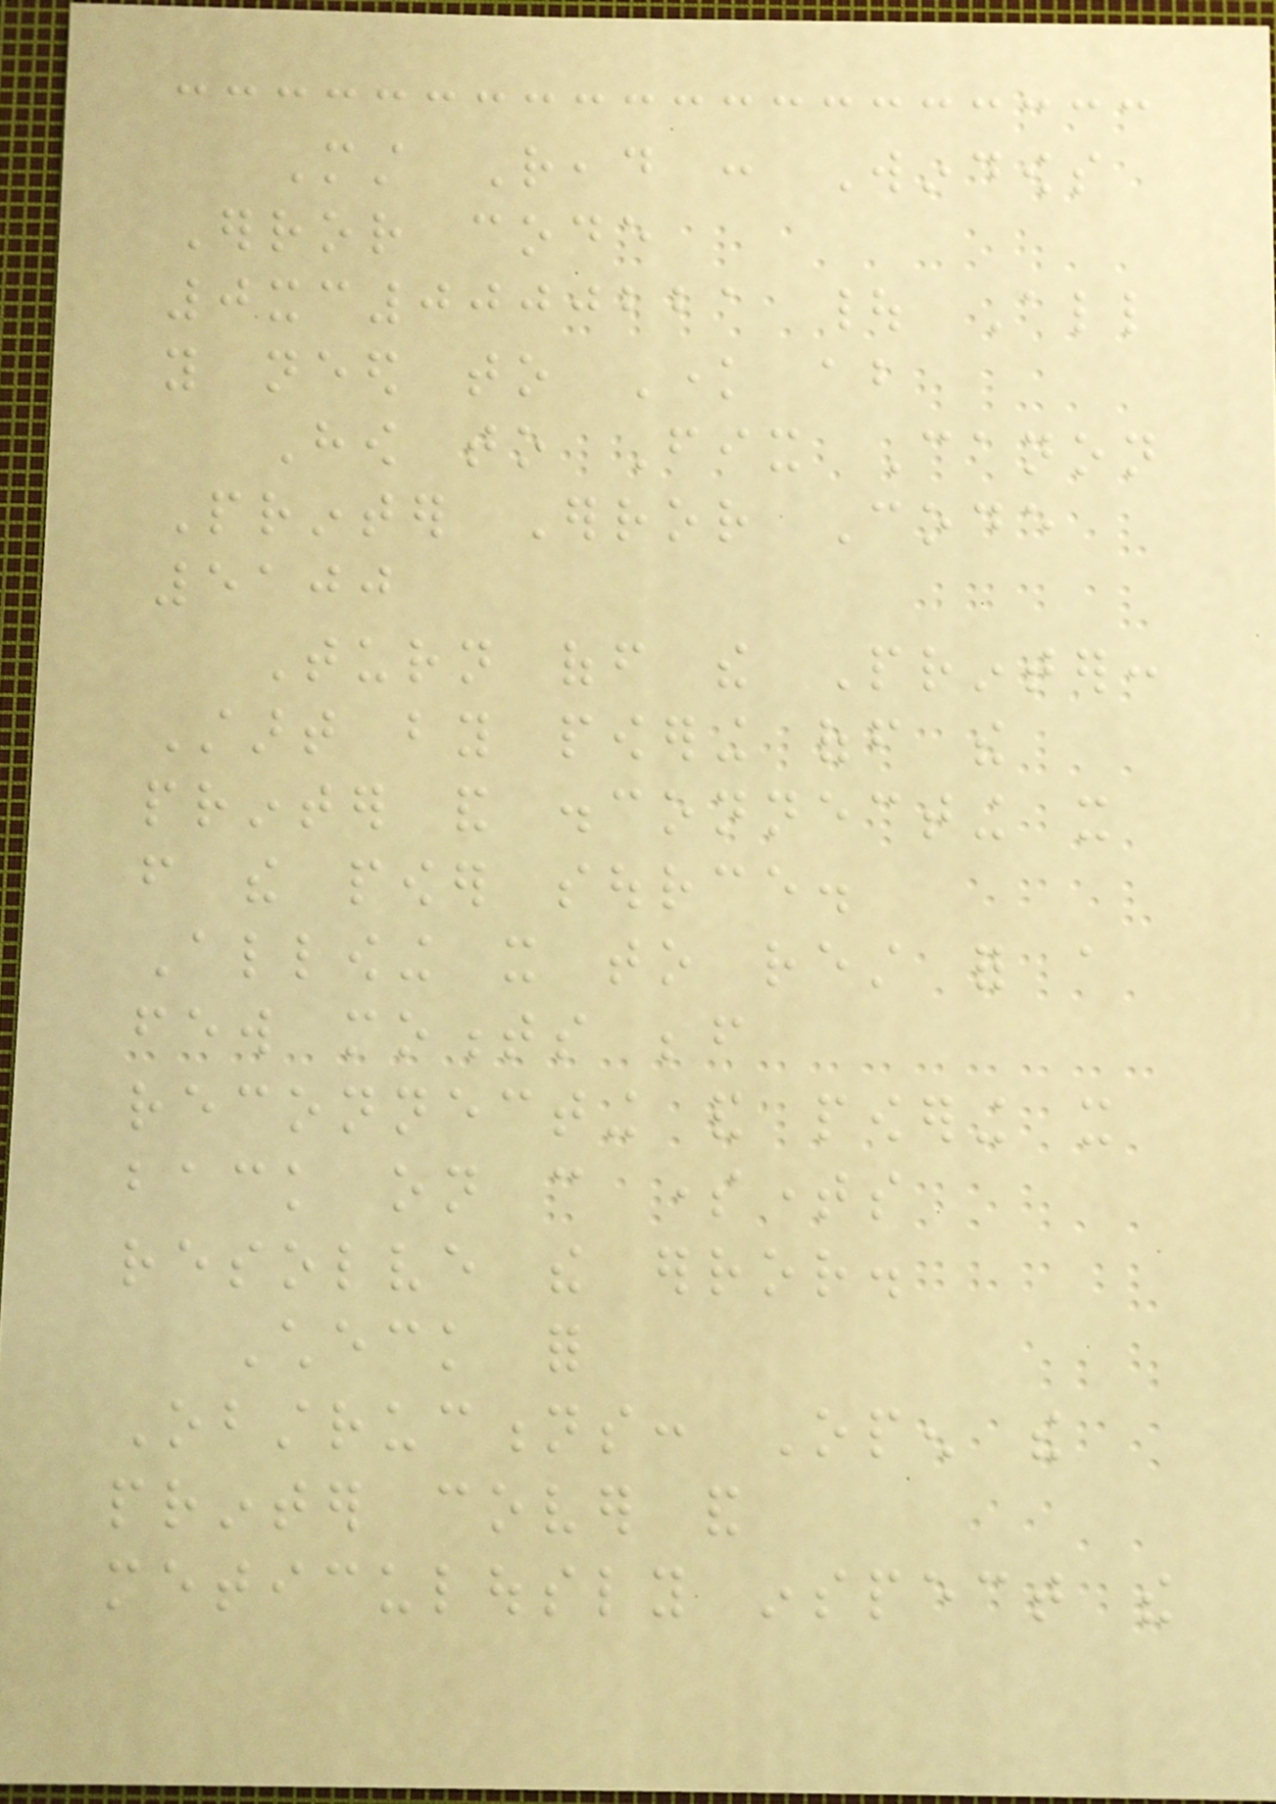Must Read : Windows
Error code
0xc0000221 | All
you need to Know about
How to Fix Canon
Printer Error Code
5100
Turn off the Printer:
Start by powering off the
printer and disconnecting it
from the power source.
Allowing it to rest for a
few moments before
reconnecting and powering it
back on can sometimes
resolve the error.
Check for
Obstructions: Open the
printer cover and
meticulously inspect the
